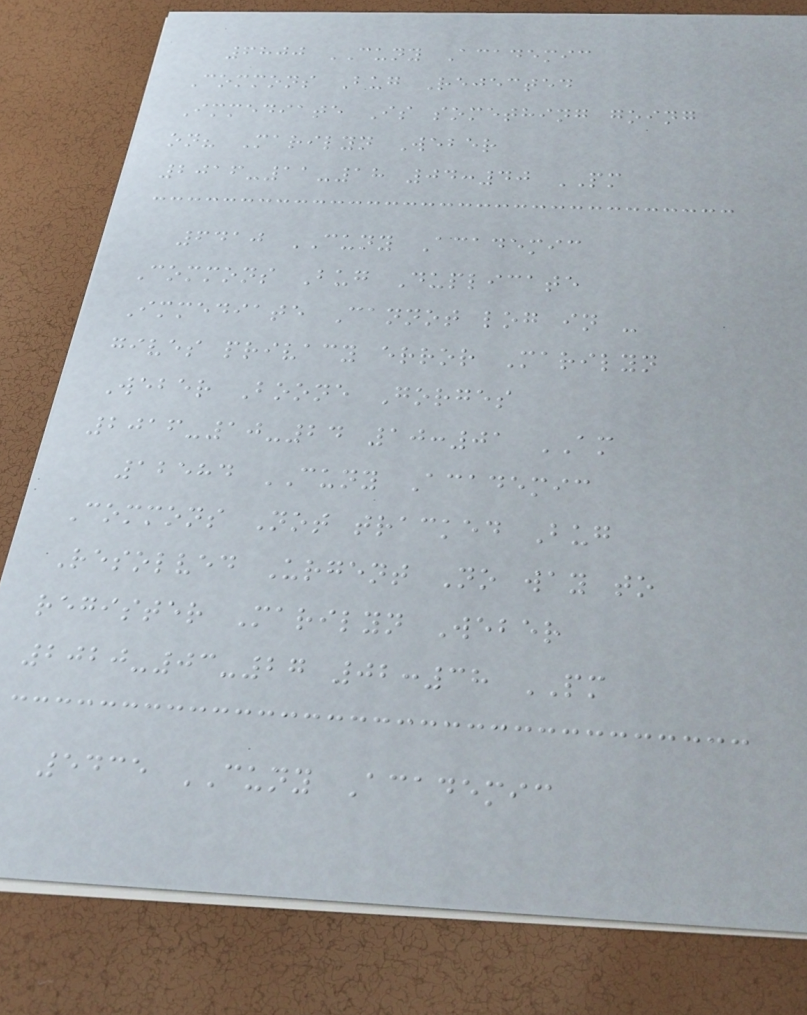6800 CUNY Academic
Commons Bug Rejected
Immediate Is something going
on? Marilyn Weber
2016-11-18 04:40 PM
6410 CUNY Academic
Commons Bug Duplicate
Immediate Cannot log in -
gives privacy error Marilyn
Weber Boone Gorges
2016-10-24 10:01 AM
12584 CUNY Academic
Commons Not tracked Bug
Resolved Urgent No way to
register Marilyn Weber
2020-03-27 02:38 PM
5435 CUNY Academic
